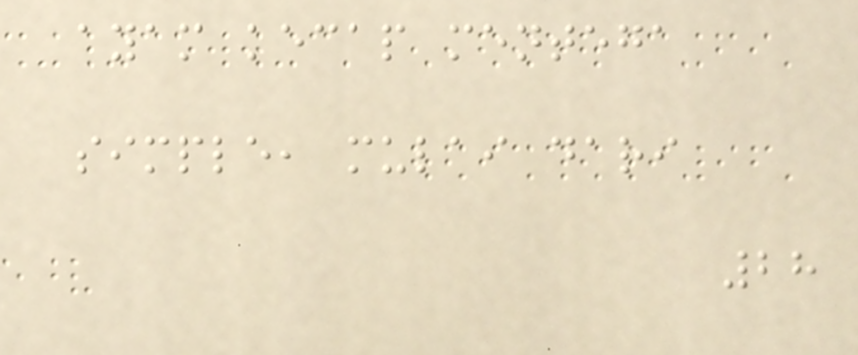ayam kecap mentega
simple, mulai dari
28
